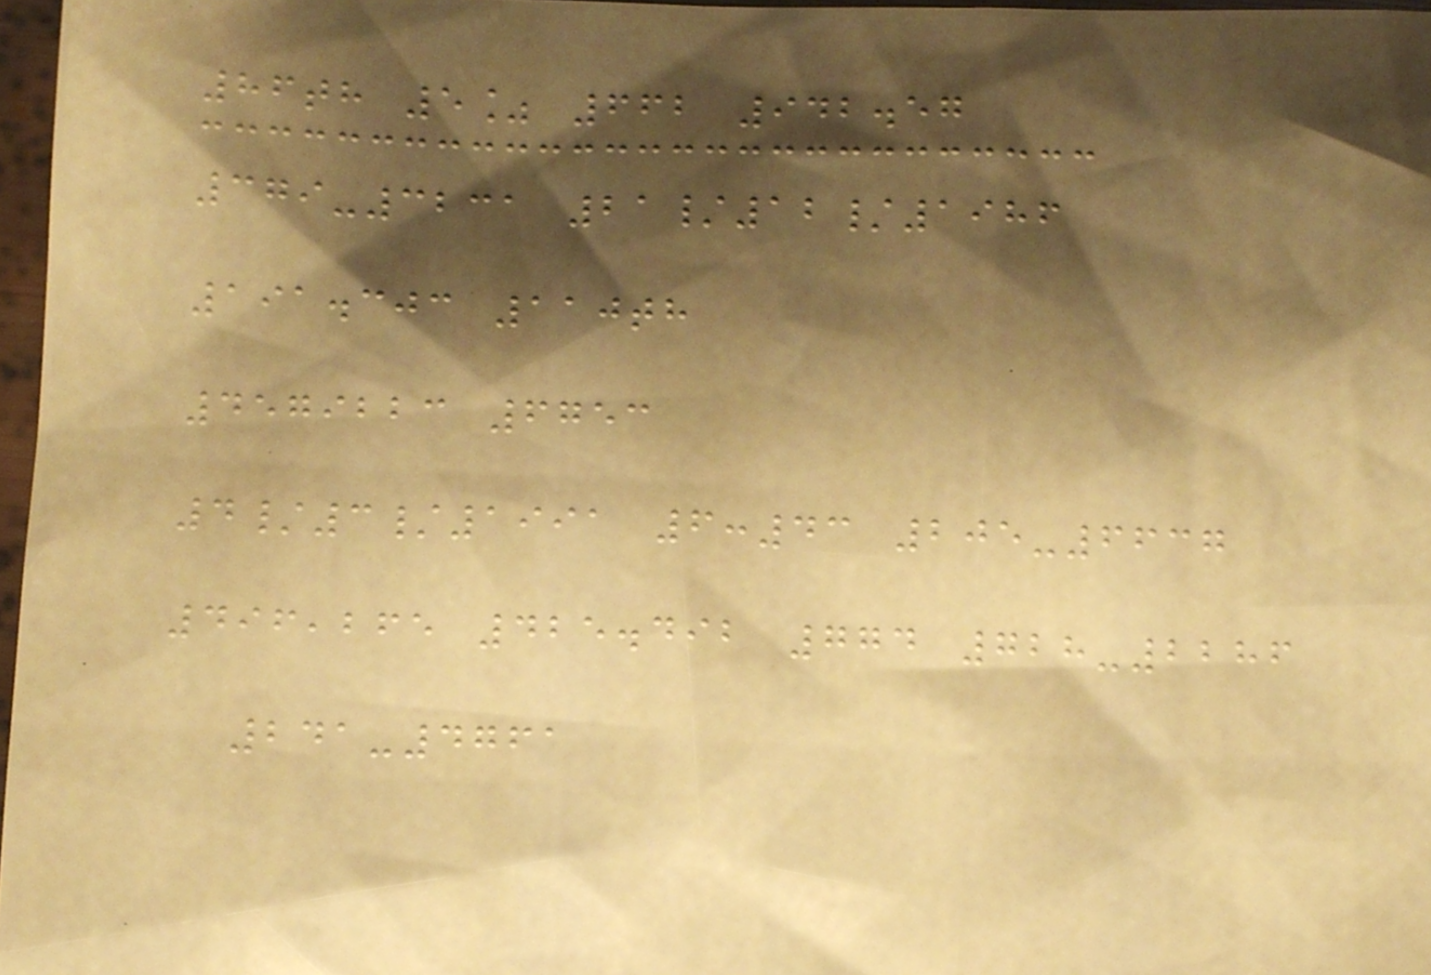86th 5% 662 942.57
379-3231 21/12/1986
191.303 110th
4579223 6753
4/3/1991 6:43 205-6637
496,265 425.492 774 728-2286
241-4761
